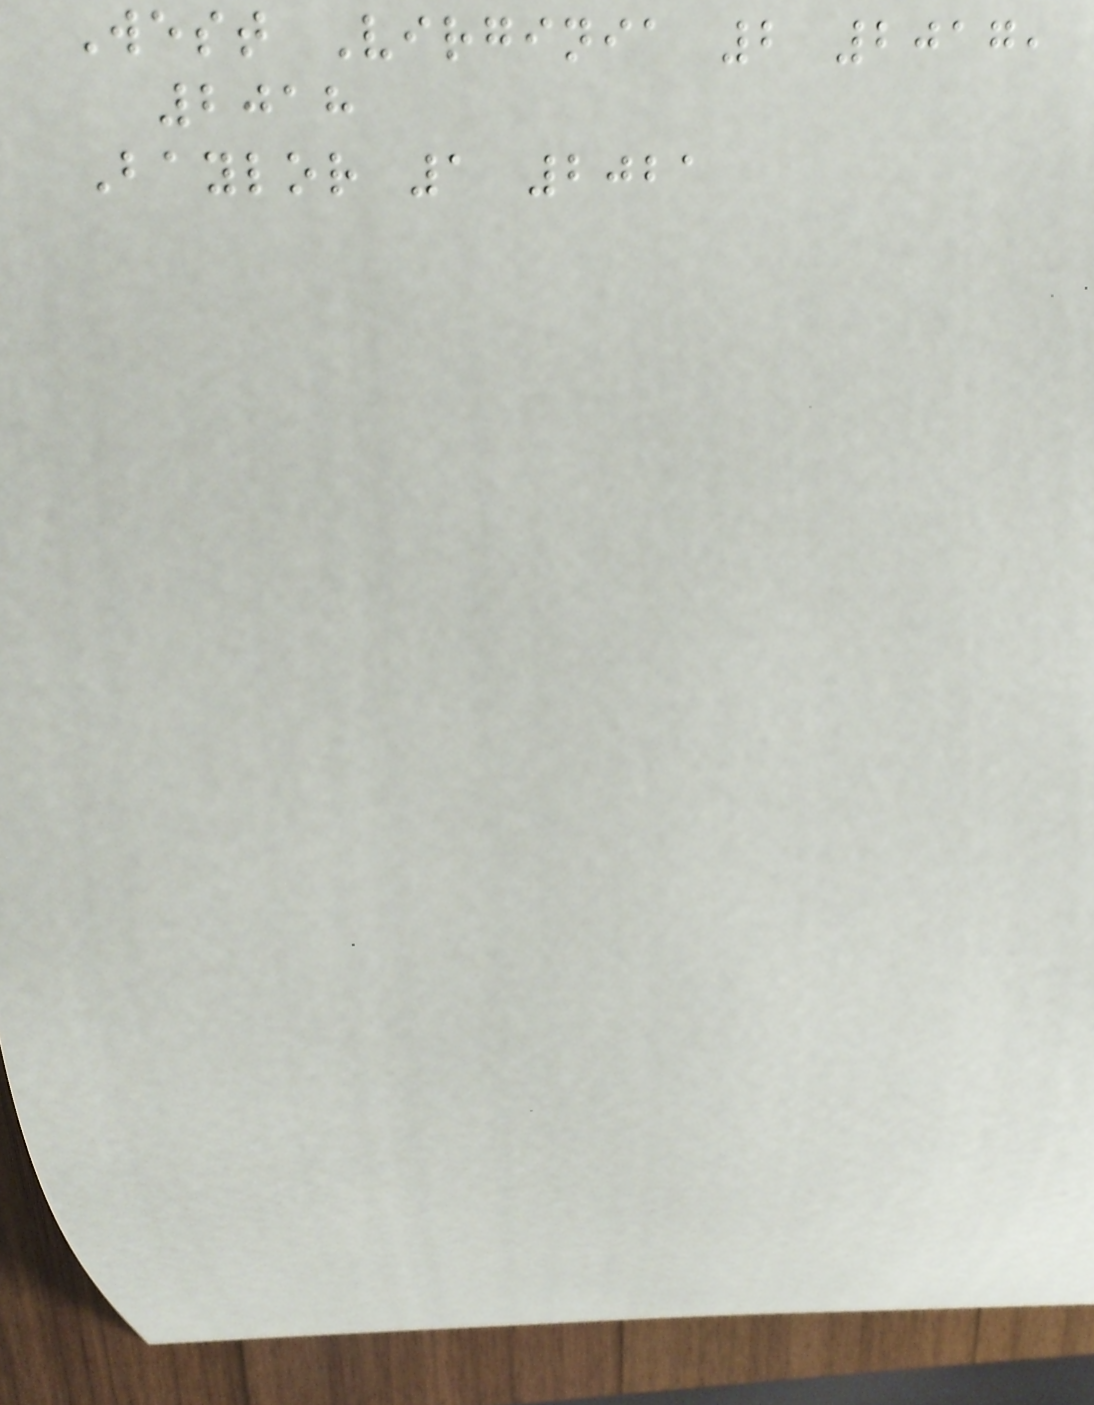West Virginia 2 2017,
2018
Baylor 1 2021
